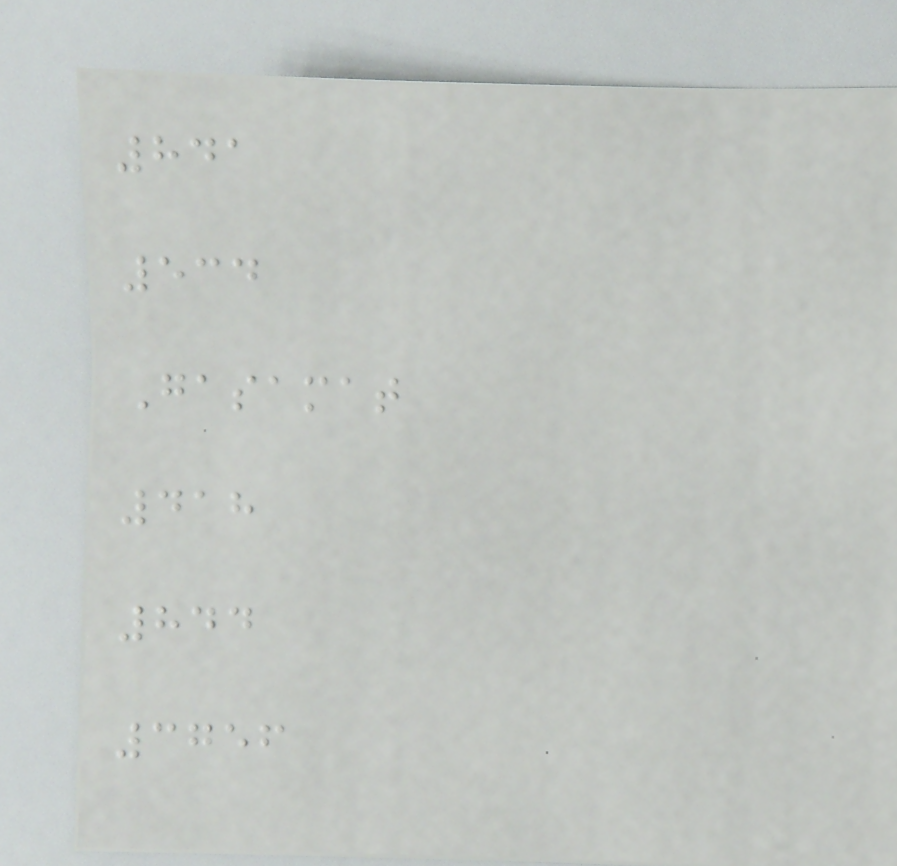841
534
Gasamat
418
844
3756
